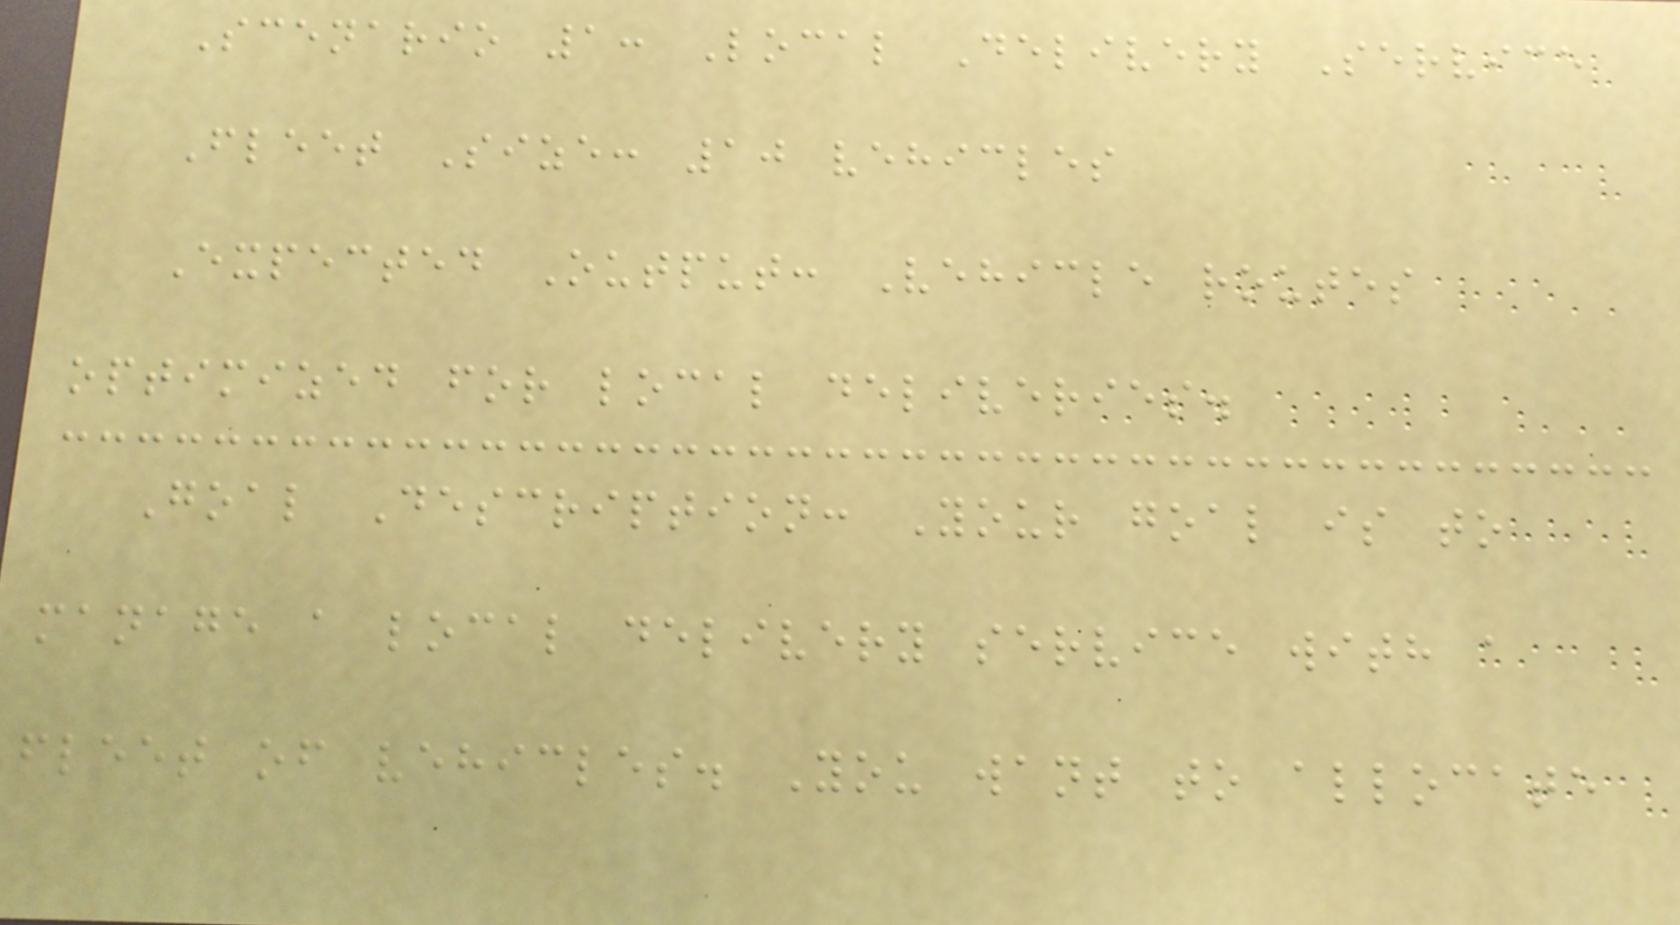Scenario 1: Local Delivery Service
Fleet Size: 10 vehicles
Expected Output: Vehicle routes
optimized for local deliveries.
Goal Description: Your goal is to
manage a local delivery service with a
fleet of vehicles. You want to allocate
